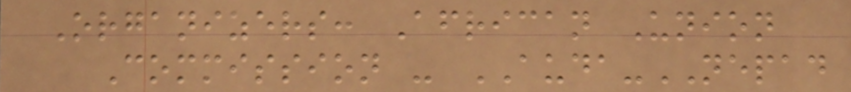Organizers: African Union
Commission - AUDA-NEPAD
